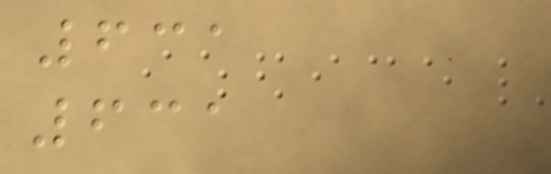631
631
